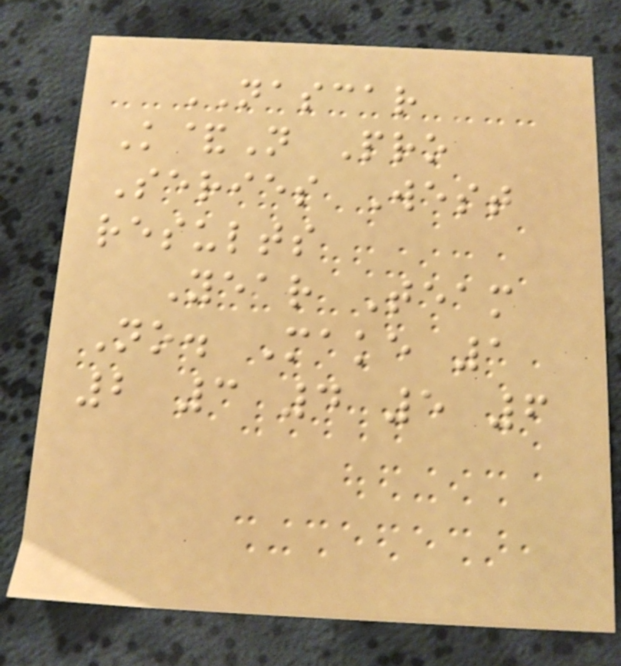NASCAR
K&N Pro
Series West
results
Year Team
No. Make 1
2 3 4 5 6
